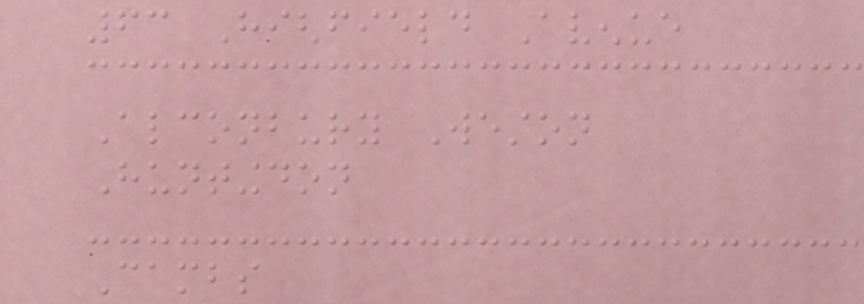63 Highfield Avenue
Alconbury Weston
Huntingdon
Cambs
